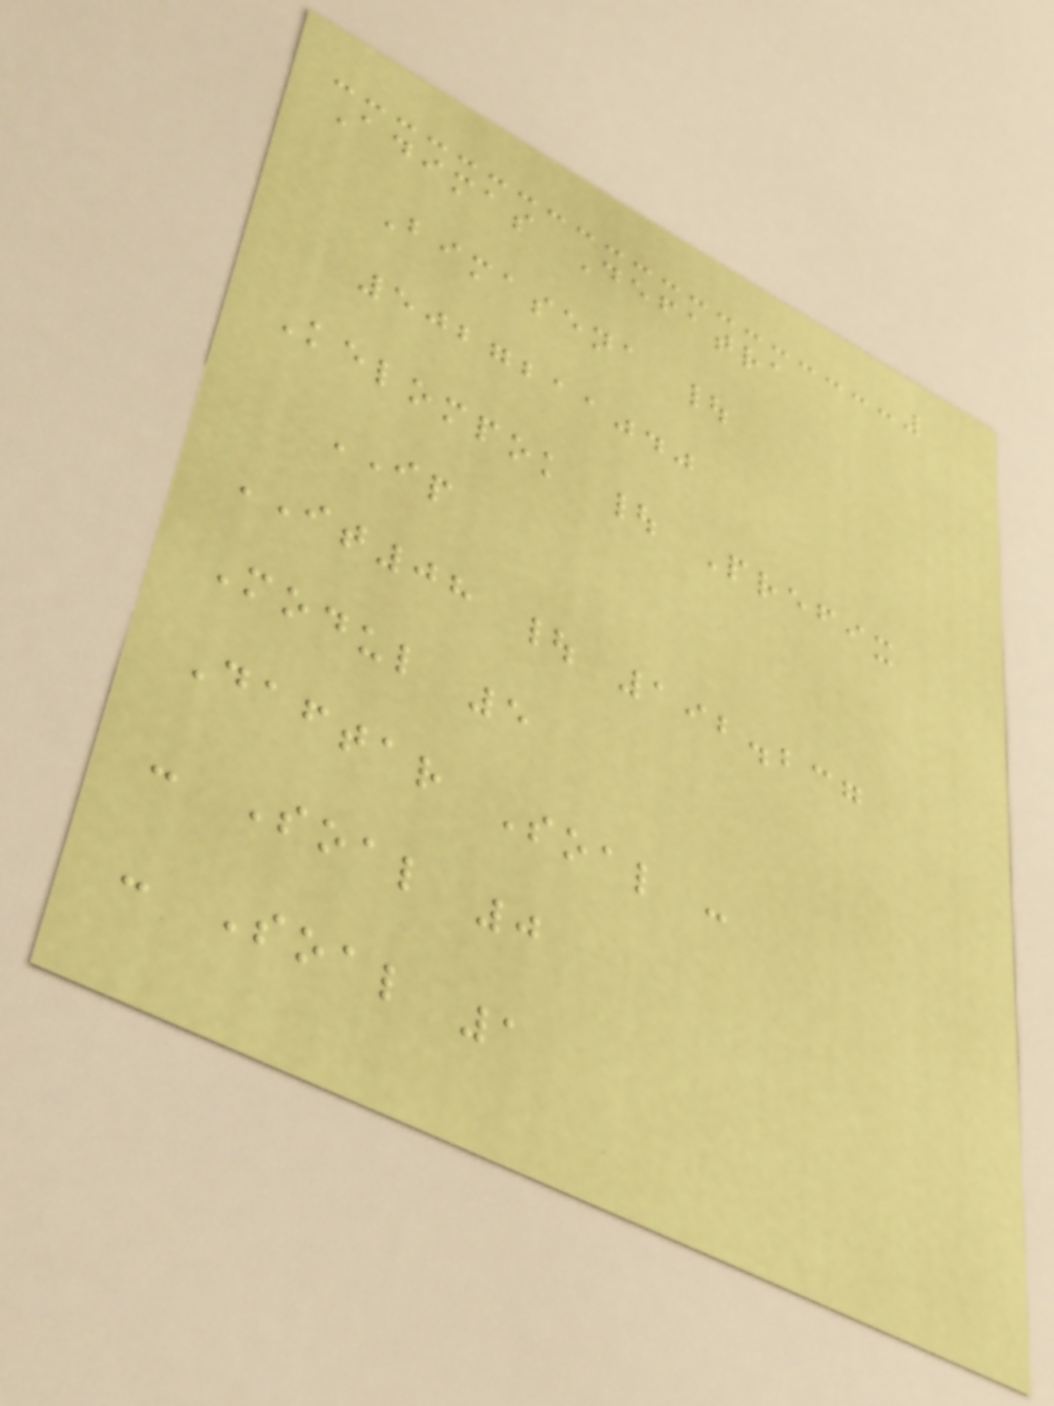Adimas Defatra
Bimasena |
5027211040
Kelompok | Prefix
IP
IT08 | 192.237
Modul 5
Daftar Soal :
- Soal 0
- Soal 1
